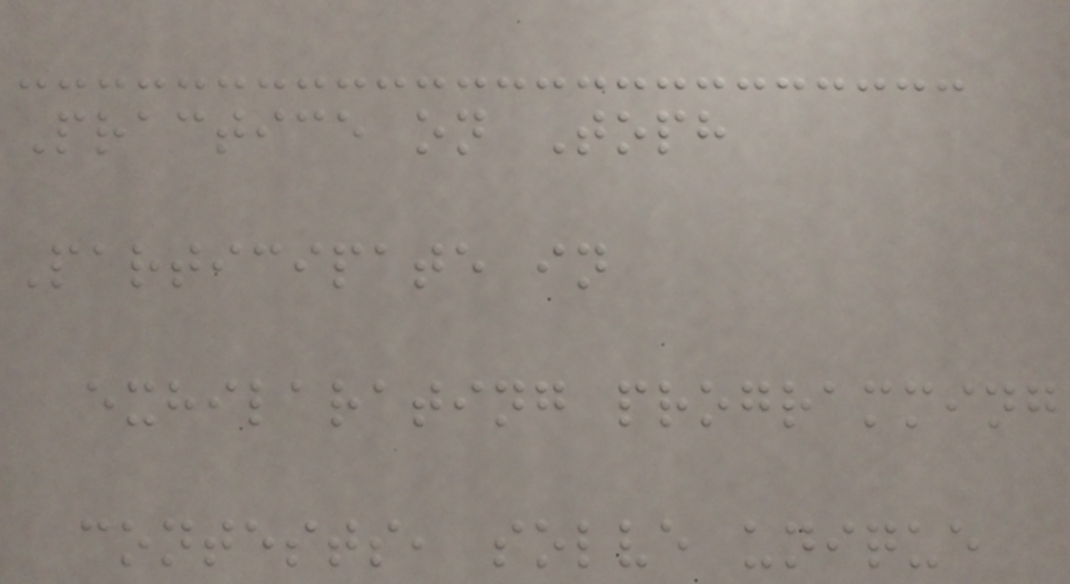Practice on Toph
Participate in
exhilarating programming
contests, solve unique
